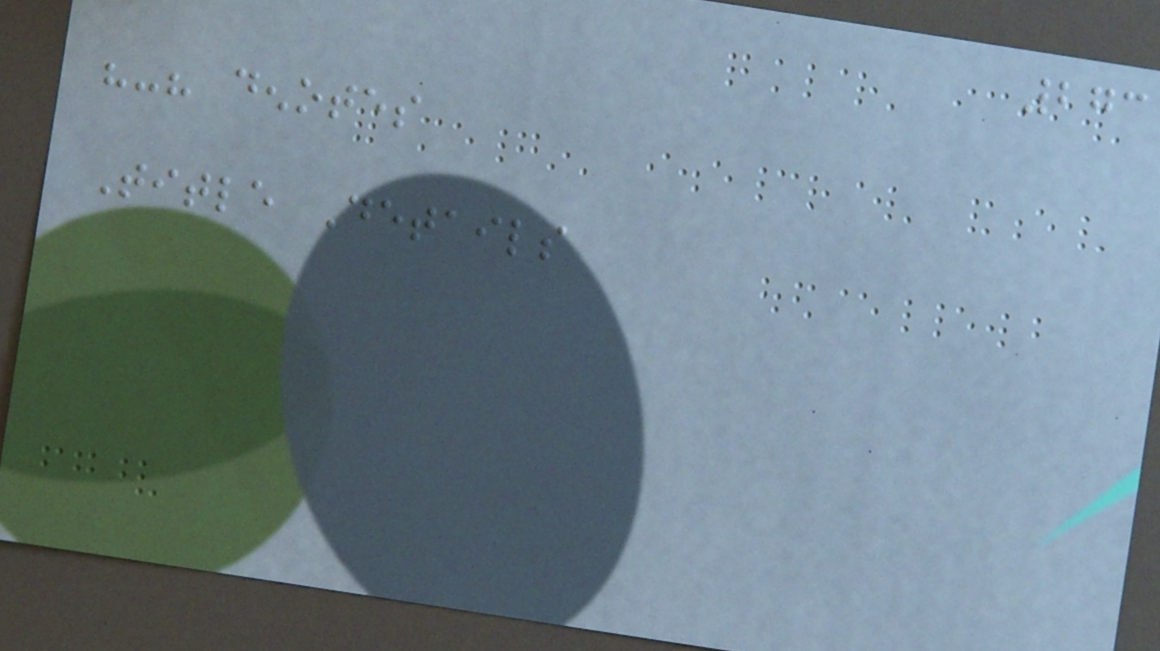273
"-" denotes
Title Details
